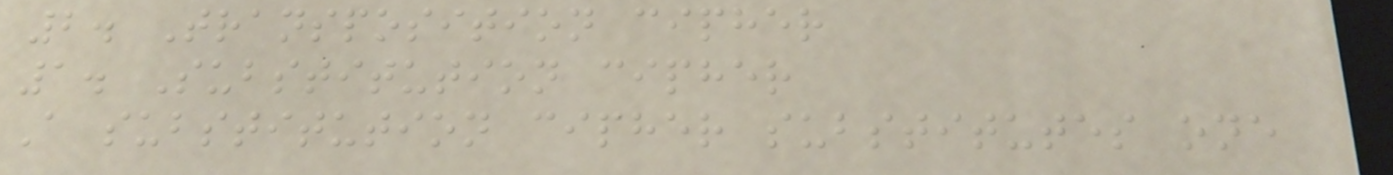2. Transposition cipher
1. Substitution cipher
A substitution cipher substitutes one
